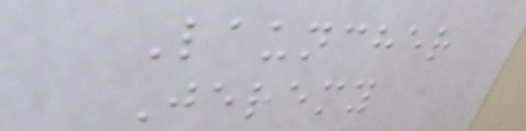Launcher
Jeremy
